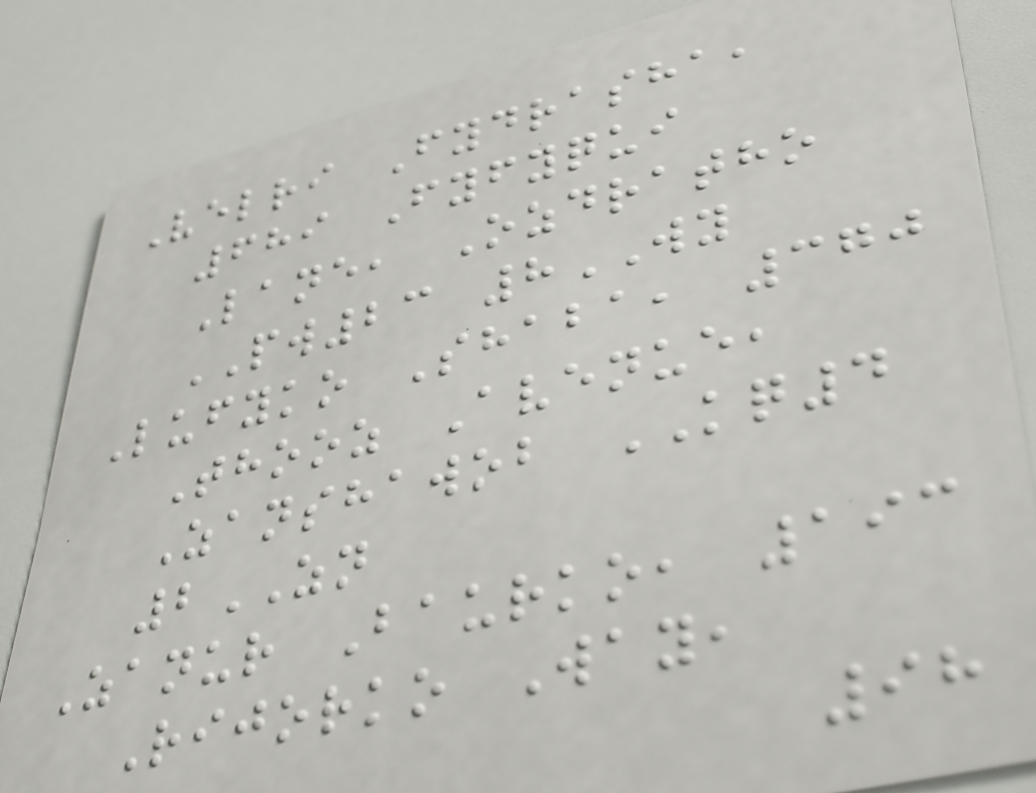Velri Fydrasha,
689 Fyfyqui
Lane, Ozdratho
PW23 8WY
Lufyko Shaba, 370
Thooz Avenue,
Zanshawob KQ4
2ZN
Zanur Baurko, 193
Rijorko Way,
98
